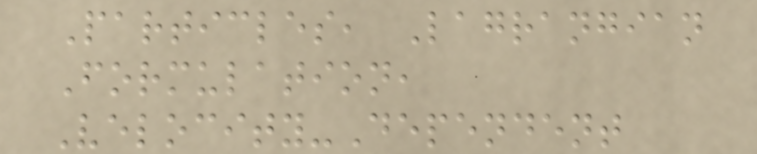Particles, Lagrangian
Formulation,
Velocity-Dependent
